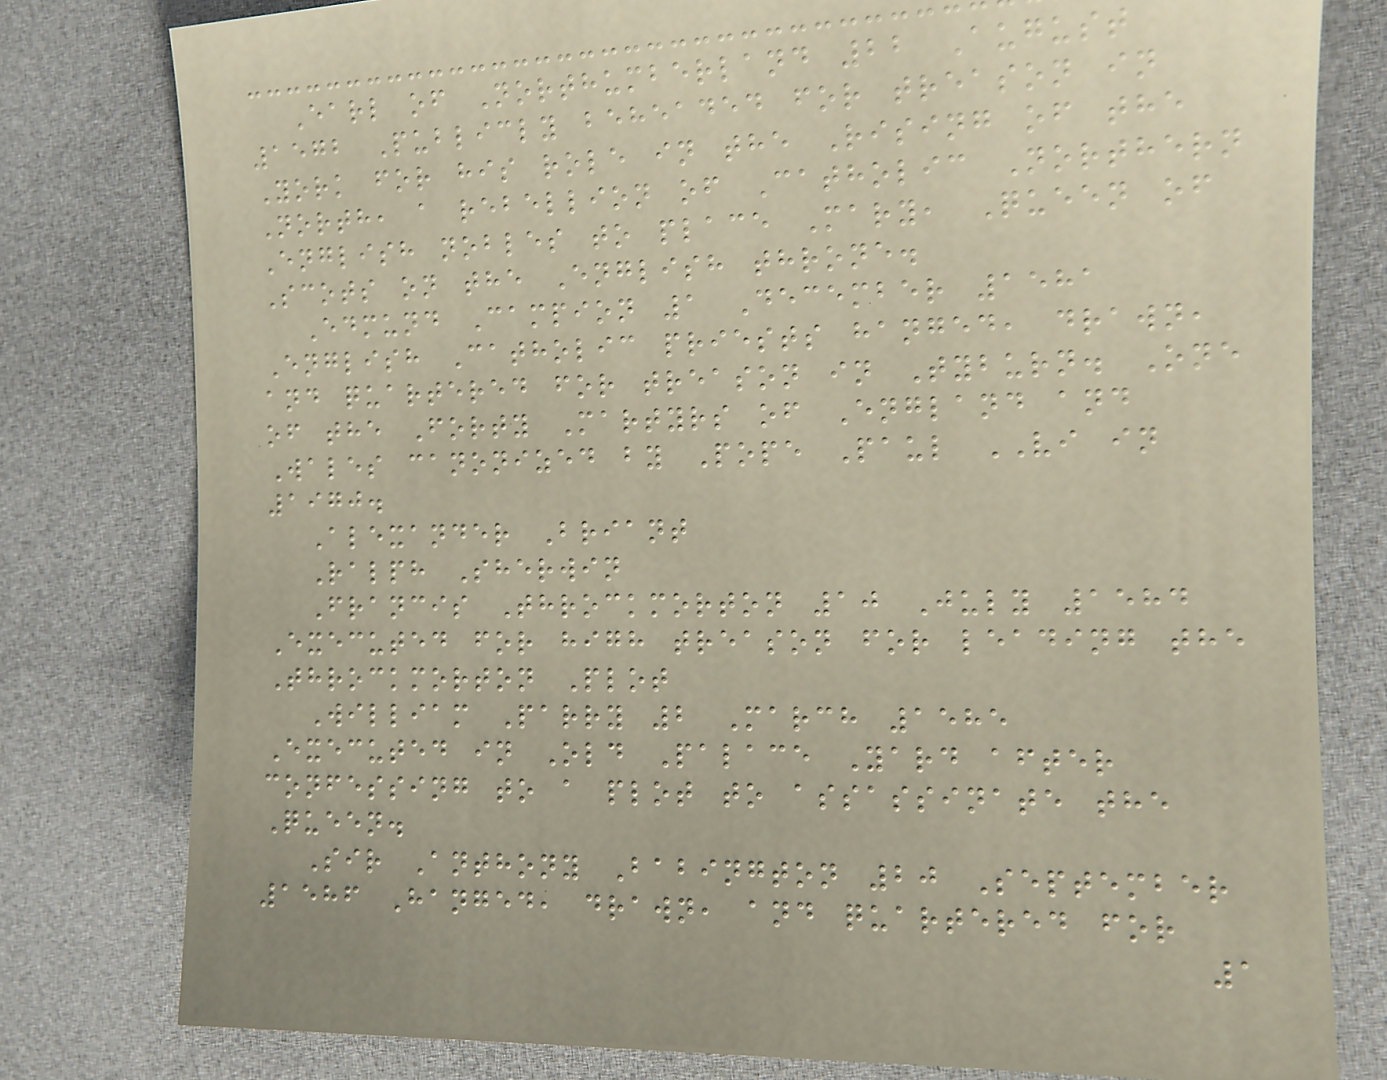Earl of Northumberland 22 August
1572 Publicly beheaded for treason in
York for his role in the Rising of the
North, a rebellion of Catholic Northern
English nobles to place Mary, Queen of
Scots on the English throne.
Edmund Campion 1 December 1581
English Catholic priests hanged, drawn,
and quartered for treason in Tyburn. One
of the Forty Martyrs of England and
Wales canonized by Pope Paul VI in
1970.
Alexander Briant
Ralph Sherwin
Francis Throckmorton 10 July 1584
Executed for high treason for leading the
Throckmorton Plot
William Parry 2 March 1585
Executed in Old Palace Yard after
confessing to a plot to assassinate the
Queen.
Sir Anthony Babington 20 September
1586 Hanged, drawn, and quartered for
1
